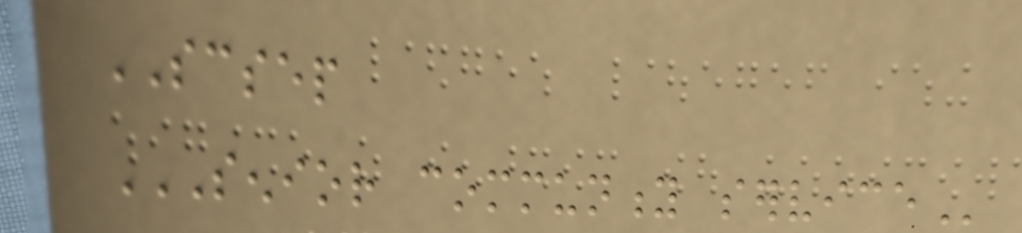SCSEP
SENIOR COMMUNITY SERVICE
